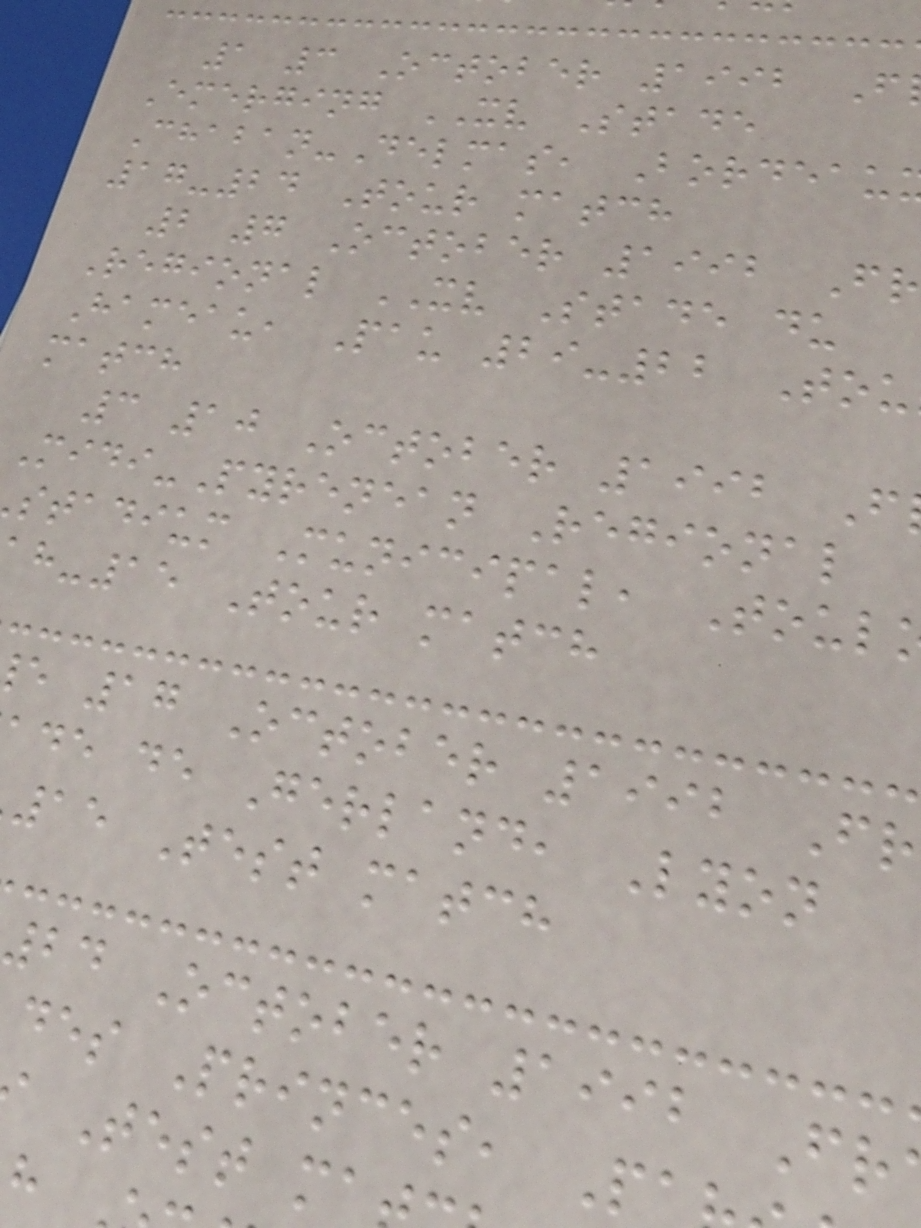1 3 October 1992 F
Emerging XV Stade
Chaban-Delmas, Bordeau
17-24 Tour match
2 7 October 1992 Fr
Regional XV Stade du
Hameau, Pau 29-22 Tou
match
3 10 October 1992 F
Midi-Pyrenean Regional
stadium Municipal, Toul
-15 Tour match
e 17 October 1992 Fr
de de Gerland, Lyon
15 Test match
24 October 1992 Fr
des Princes, P
Test ma
